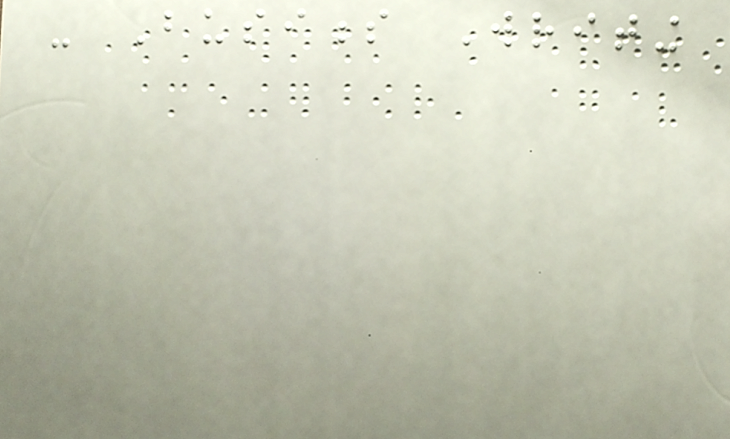- Business Writing
